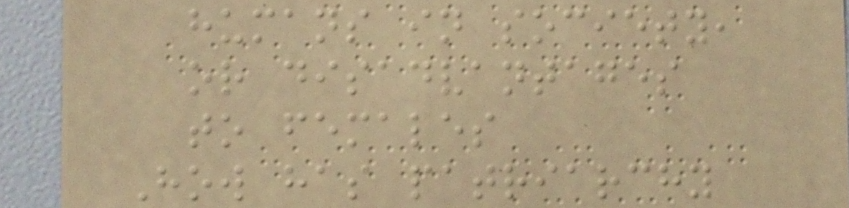humans in society,
or disadvantages
to females
How has patriarchy
